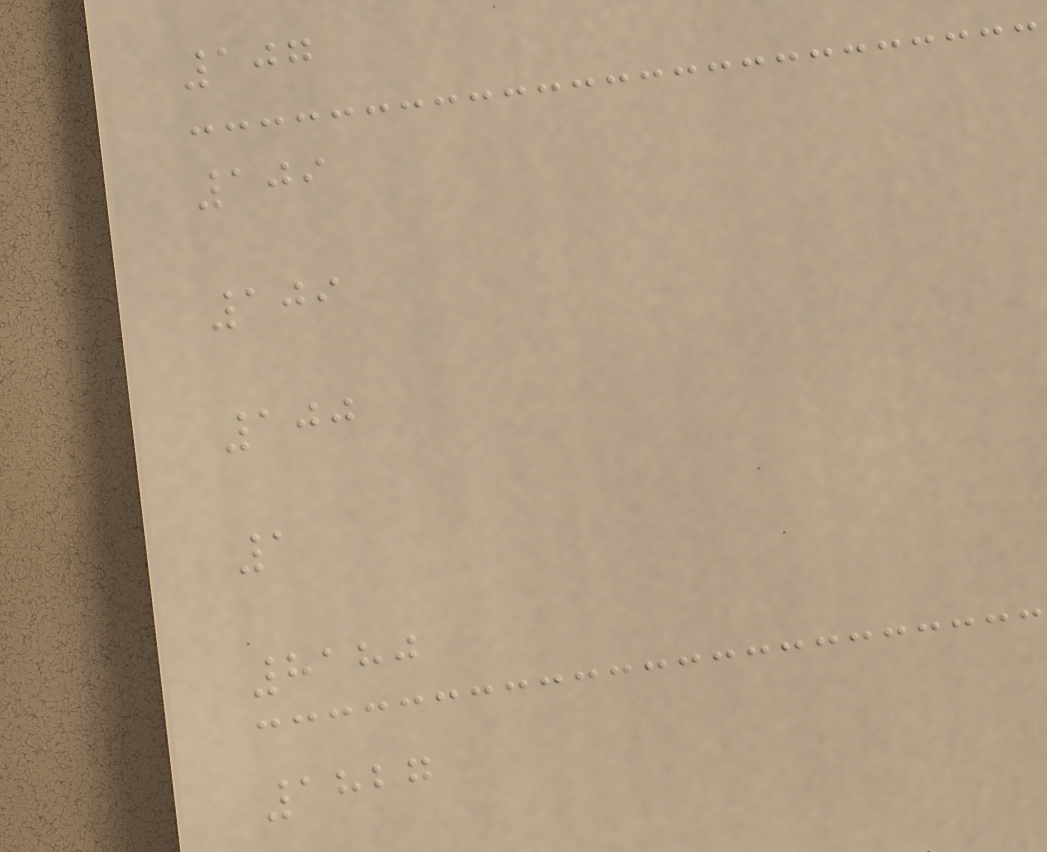107
109
109
100
1
8180
1827
